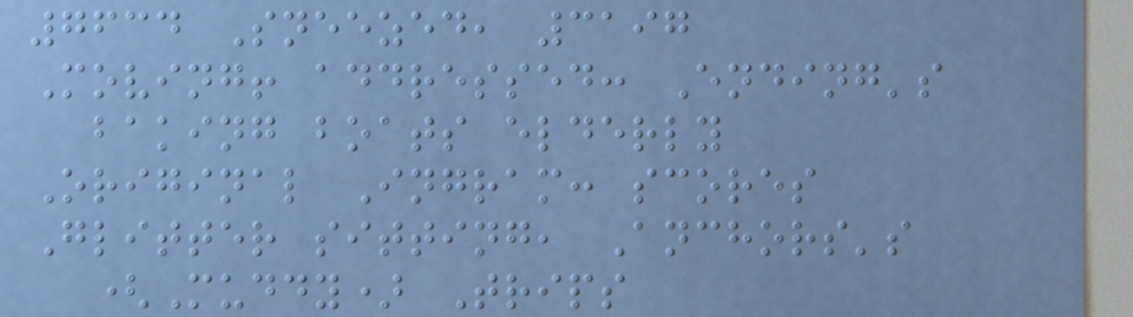7634 Sneezed, 3197
Moving! addressed: Ending's
baking boats elderly
Original Ingram: scores
Glitter sitting, Anchors's
(Muddy) Trips
